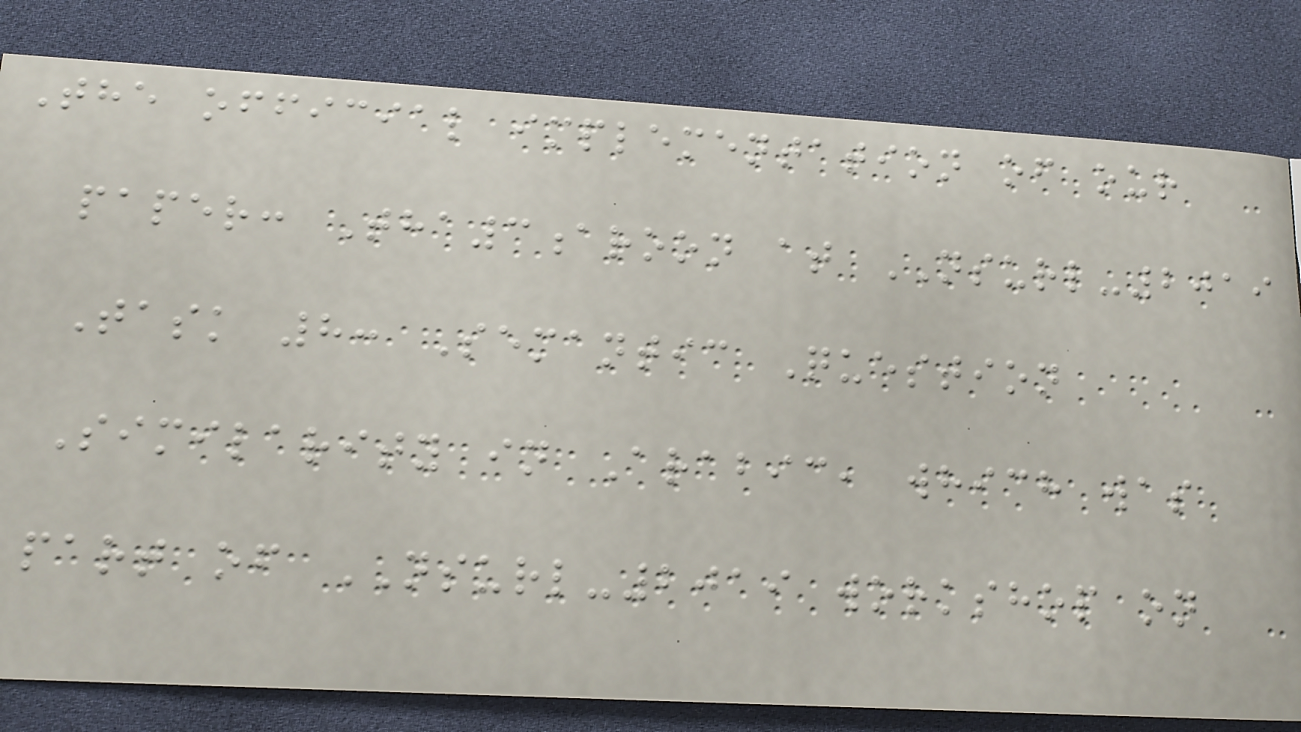The official implementation of our
paper: Tha3aroon at NSURL-2019
Task 8: Semantic Question
Similarity in Arabic, which was
part of NSURL-2019 workshop on
